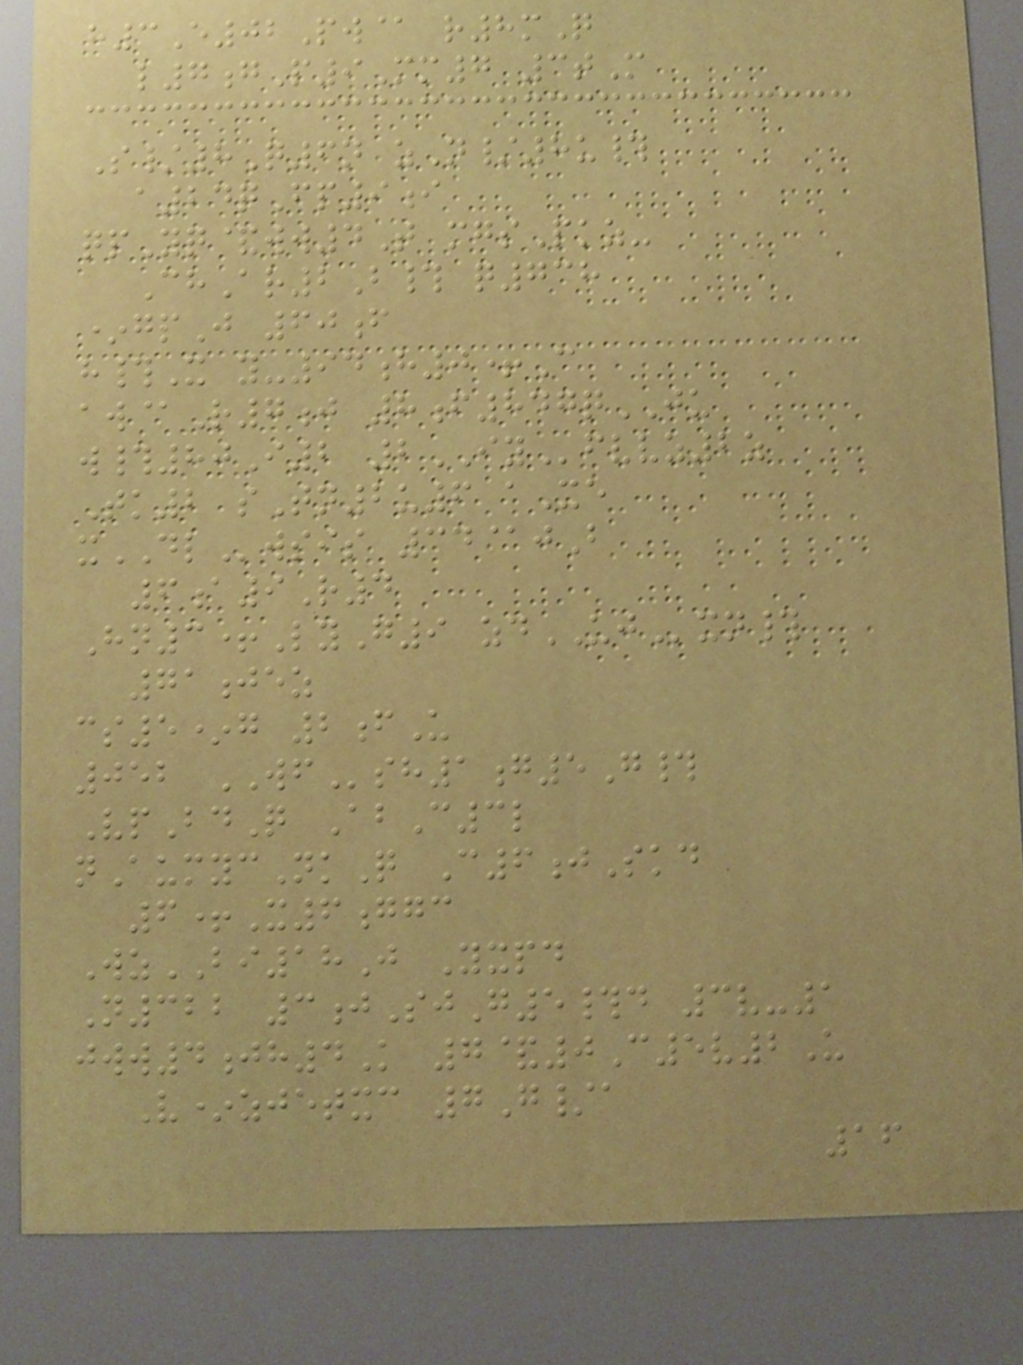h3E02Pw@ r8mQ
l7gP9Mm7 3tM
S/8Q6n zN/8u#
a24qFp9i
qpYq&ww4T mgsPkz-
ChAr2B# q738
*gpJ 60f
h#X y-94h0+C
aw@R7j 8f847qJU
w#80I2 2IYfvvz2z
Tk2 sTn2u6 aXe
xDLwsis 34@jB
6a9R4
Hn3+LyG9 zdUJxn#
71jez
cs5*g 2fU
052 WFsh1g5G#
VpBdQ AbC3l
nAumycNkQ C6jSkd
6+X6ggc
WzBI18J Yxpd
N322 3jSjG5#d 3v-1
jww4jh4K 7&0C5v2U
V*zjetxc 7G/a
16
